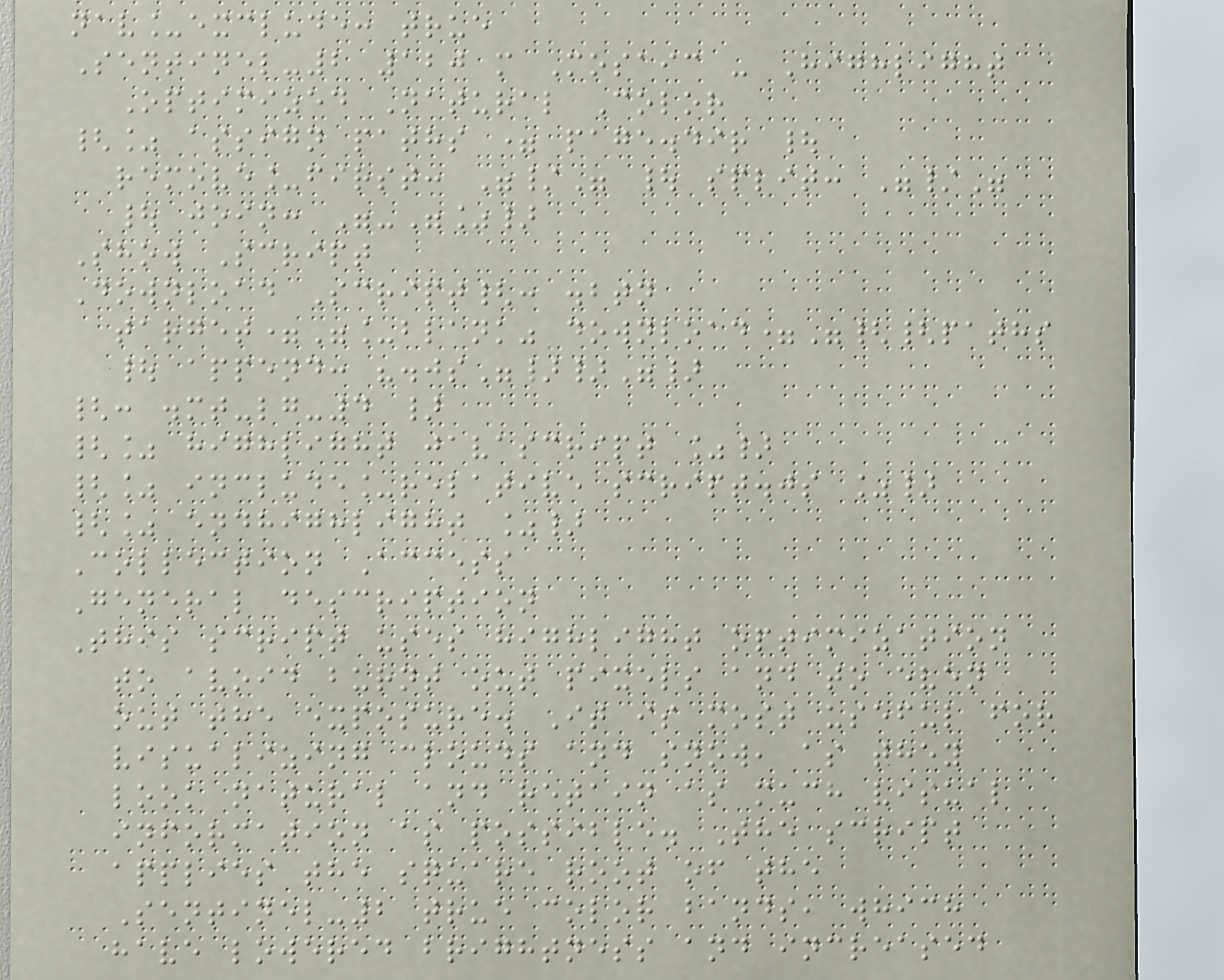nav_exclude: true
Sentinel-2 120 m Mosaic - Highlight
Optimized Natural Color
{% assign paths = page.dir |
remove_first: "/" | split: "/"
| join: "-"%}
Show Script
Download Script{: .btn
target="_blank" download="{{paths
| append: ".js"}}"}
{: .mt-lg-4 }
{% highlight javascript %}
{% include_relative script.js %}
{% endhighlight %}
Collection Access
General description
This script uses highlight optimization
to avoid burnt out pixels and to even
out the exposure. It is most useful for
visualizing clouds and snow, as they
look natural and retain as much visual
information as possible. The script
applies the square root of the
Sentinel-2 true color bands, which
have lowered brightness and increased
